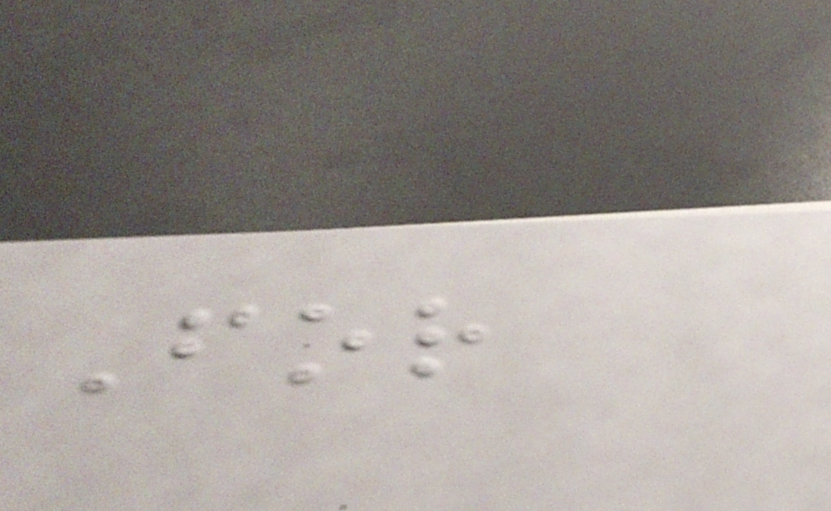For
